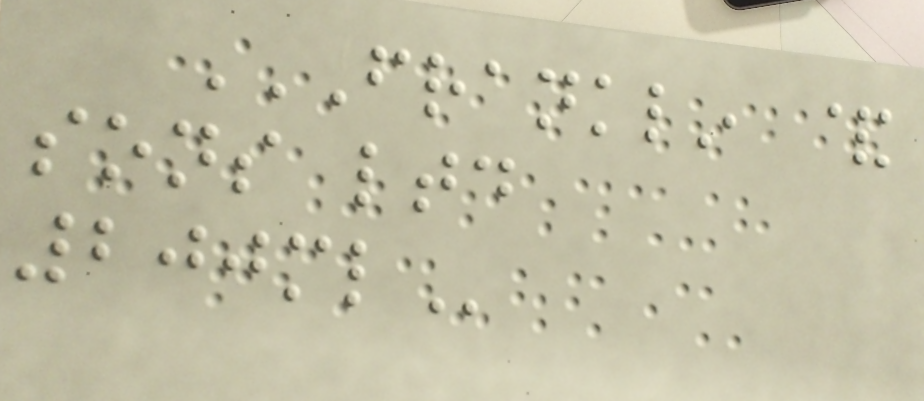FRANKLIN &
SONS LTD
200ML
